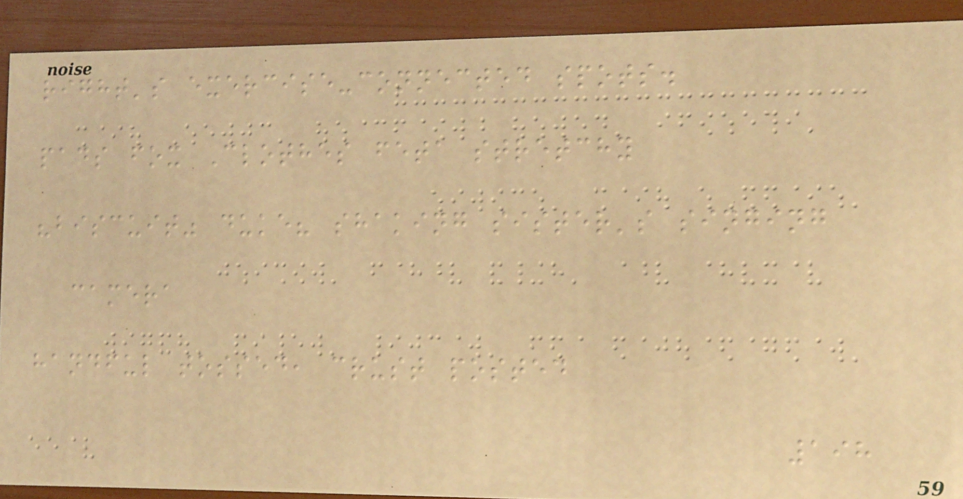right's exercise-connected spots.
pads fox Clothes feta stretchy
"biscuit" duke? shaking sister's singing
camera
handful tossed, crust posted
198
